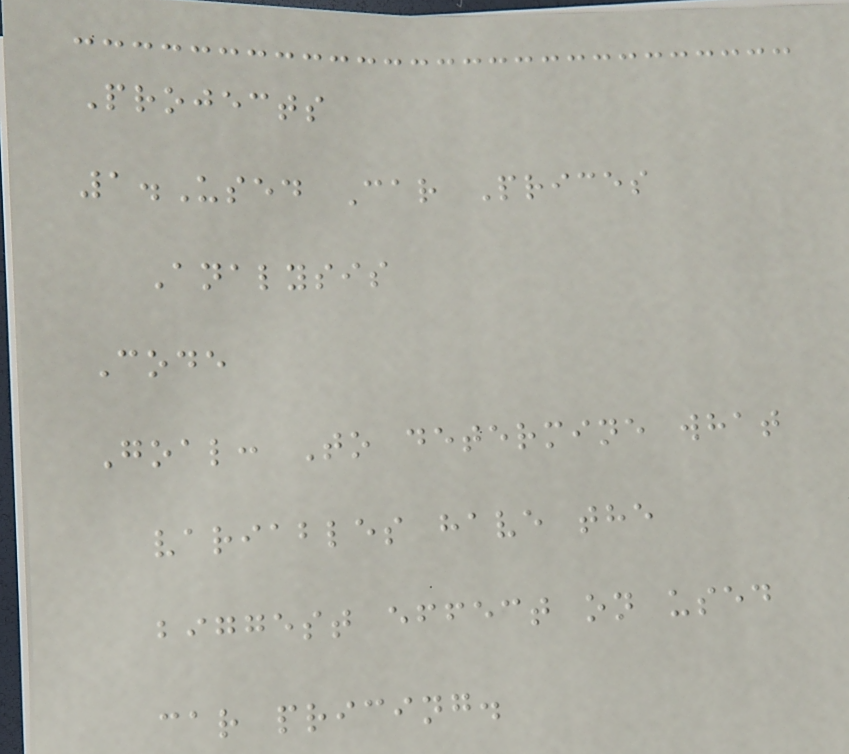Projects
1.Used Car Prices
Analysis
Code
Goal: To determine what
variables have the
biggest effect on used
car pricing.
